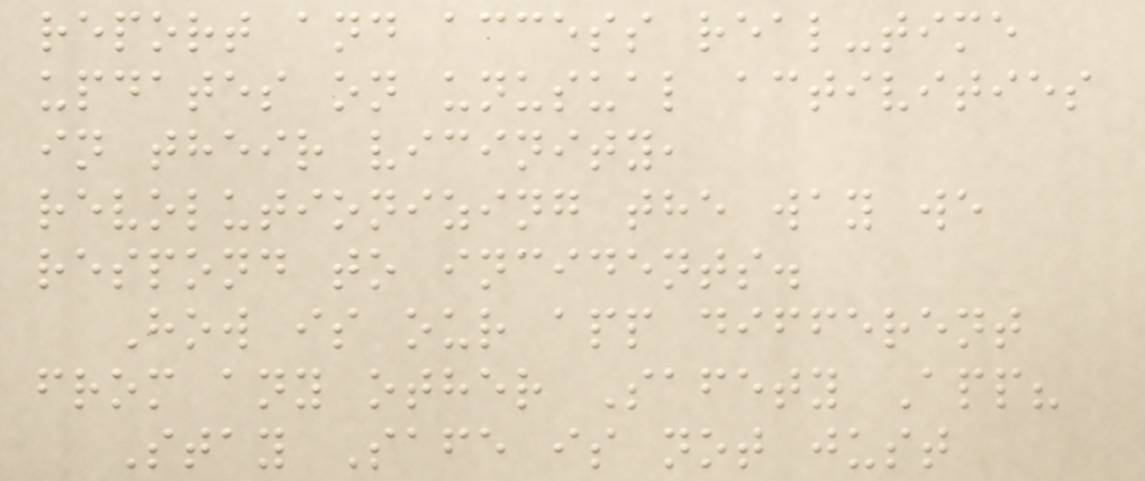report and access real-time
updates on unusual activities
in their vicinity,
revolutionizing the way we
respond to incidents.
How is our app different
from any other Safety App?
Stay Safe is not just
